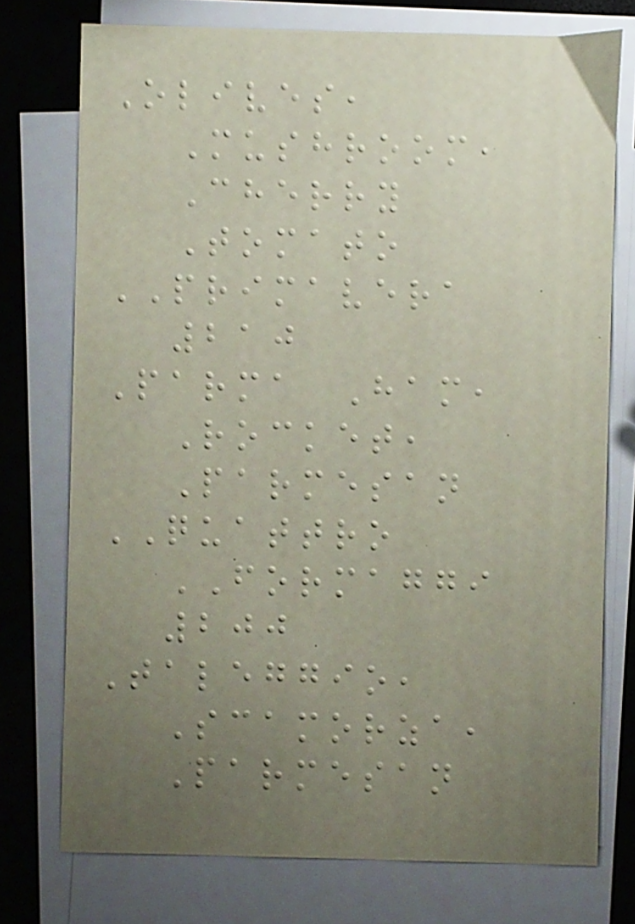Olives,
Mushroom,
Cherry
Tomato
PRIMAVERA
210
Parma Ham,
Rocket,
Parmesan
QUATTRO
FORMAGGI
200
Taleggio,
Scamorza,
Parmesan
